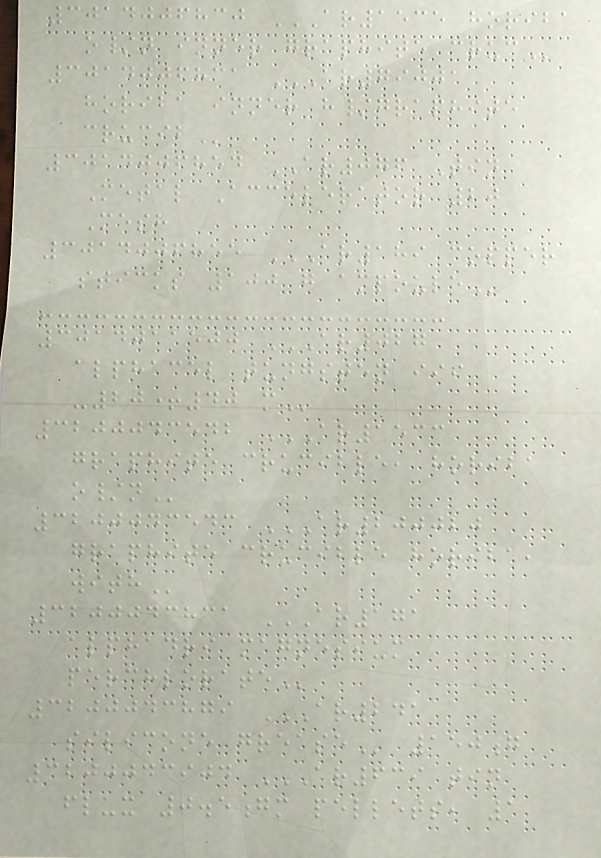3014006830 AR1535 HORIBA
O/N INNER GRAPHITE CRUC
3014006831 AR79001
HORIBA INNER H/GRAPHITE
CRUCIB
3014006854 AR076 Tin
Metal Accelerator 20
Mesh
3014006855 AR189 COPPER
STICKS 100 G AMPOULE
3014011500 AR027
ALPHACEL TUNGSTEN III
-20+40 M
3200043542 AR1533
GRAPHITE CRUCIBLE, HORIBA
O/N
3200043543 AR200020
GRAPHITE CRUCIBLE HORIBA,
WITH
3200043831 AR171
ALPHADRI MAGNESIUM
PERCHLORATE
3200043879 AR241
SILICONE GREASE 150g
3200043904 AR639 TIN
FLUX 0.5GM PELLETS, 1
